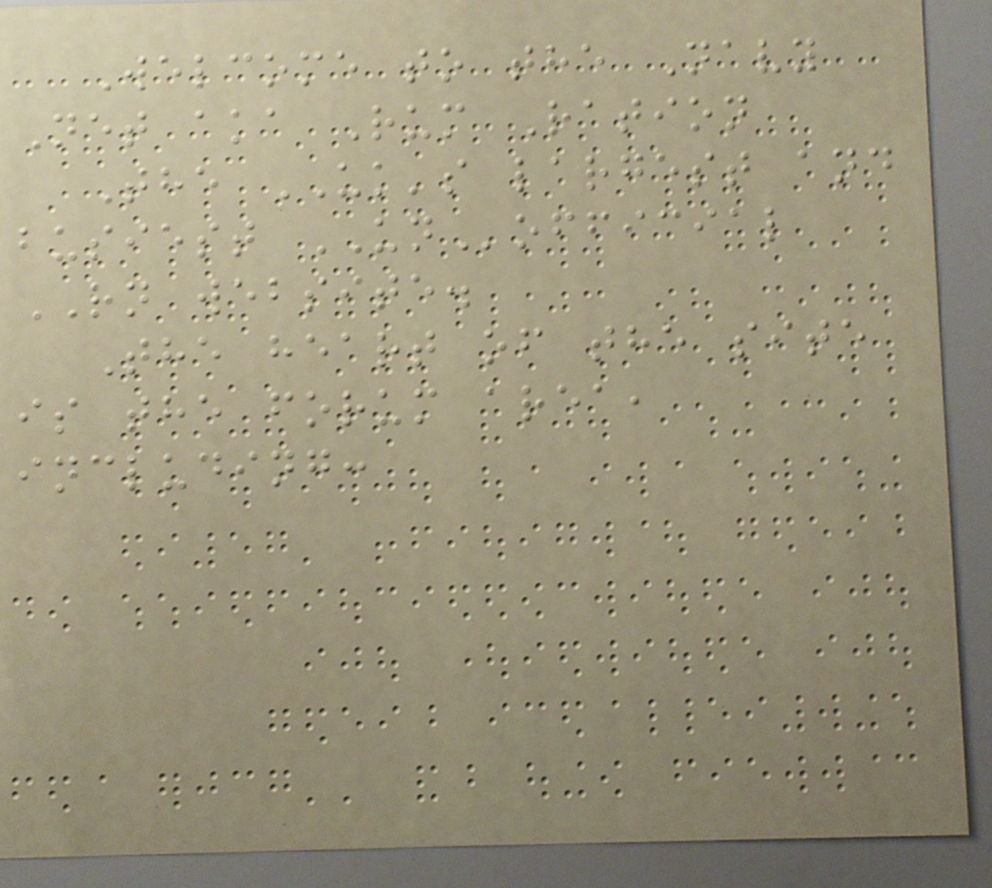Welcome to the Navy
Net aka Rum Ration
The UK's largest and
busiest UNofficial
RN website.
The heart of the site
is the forum area,
including:
